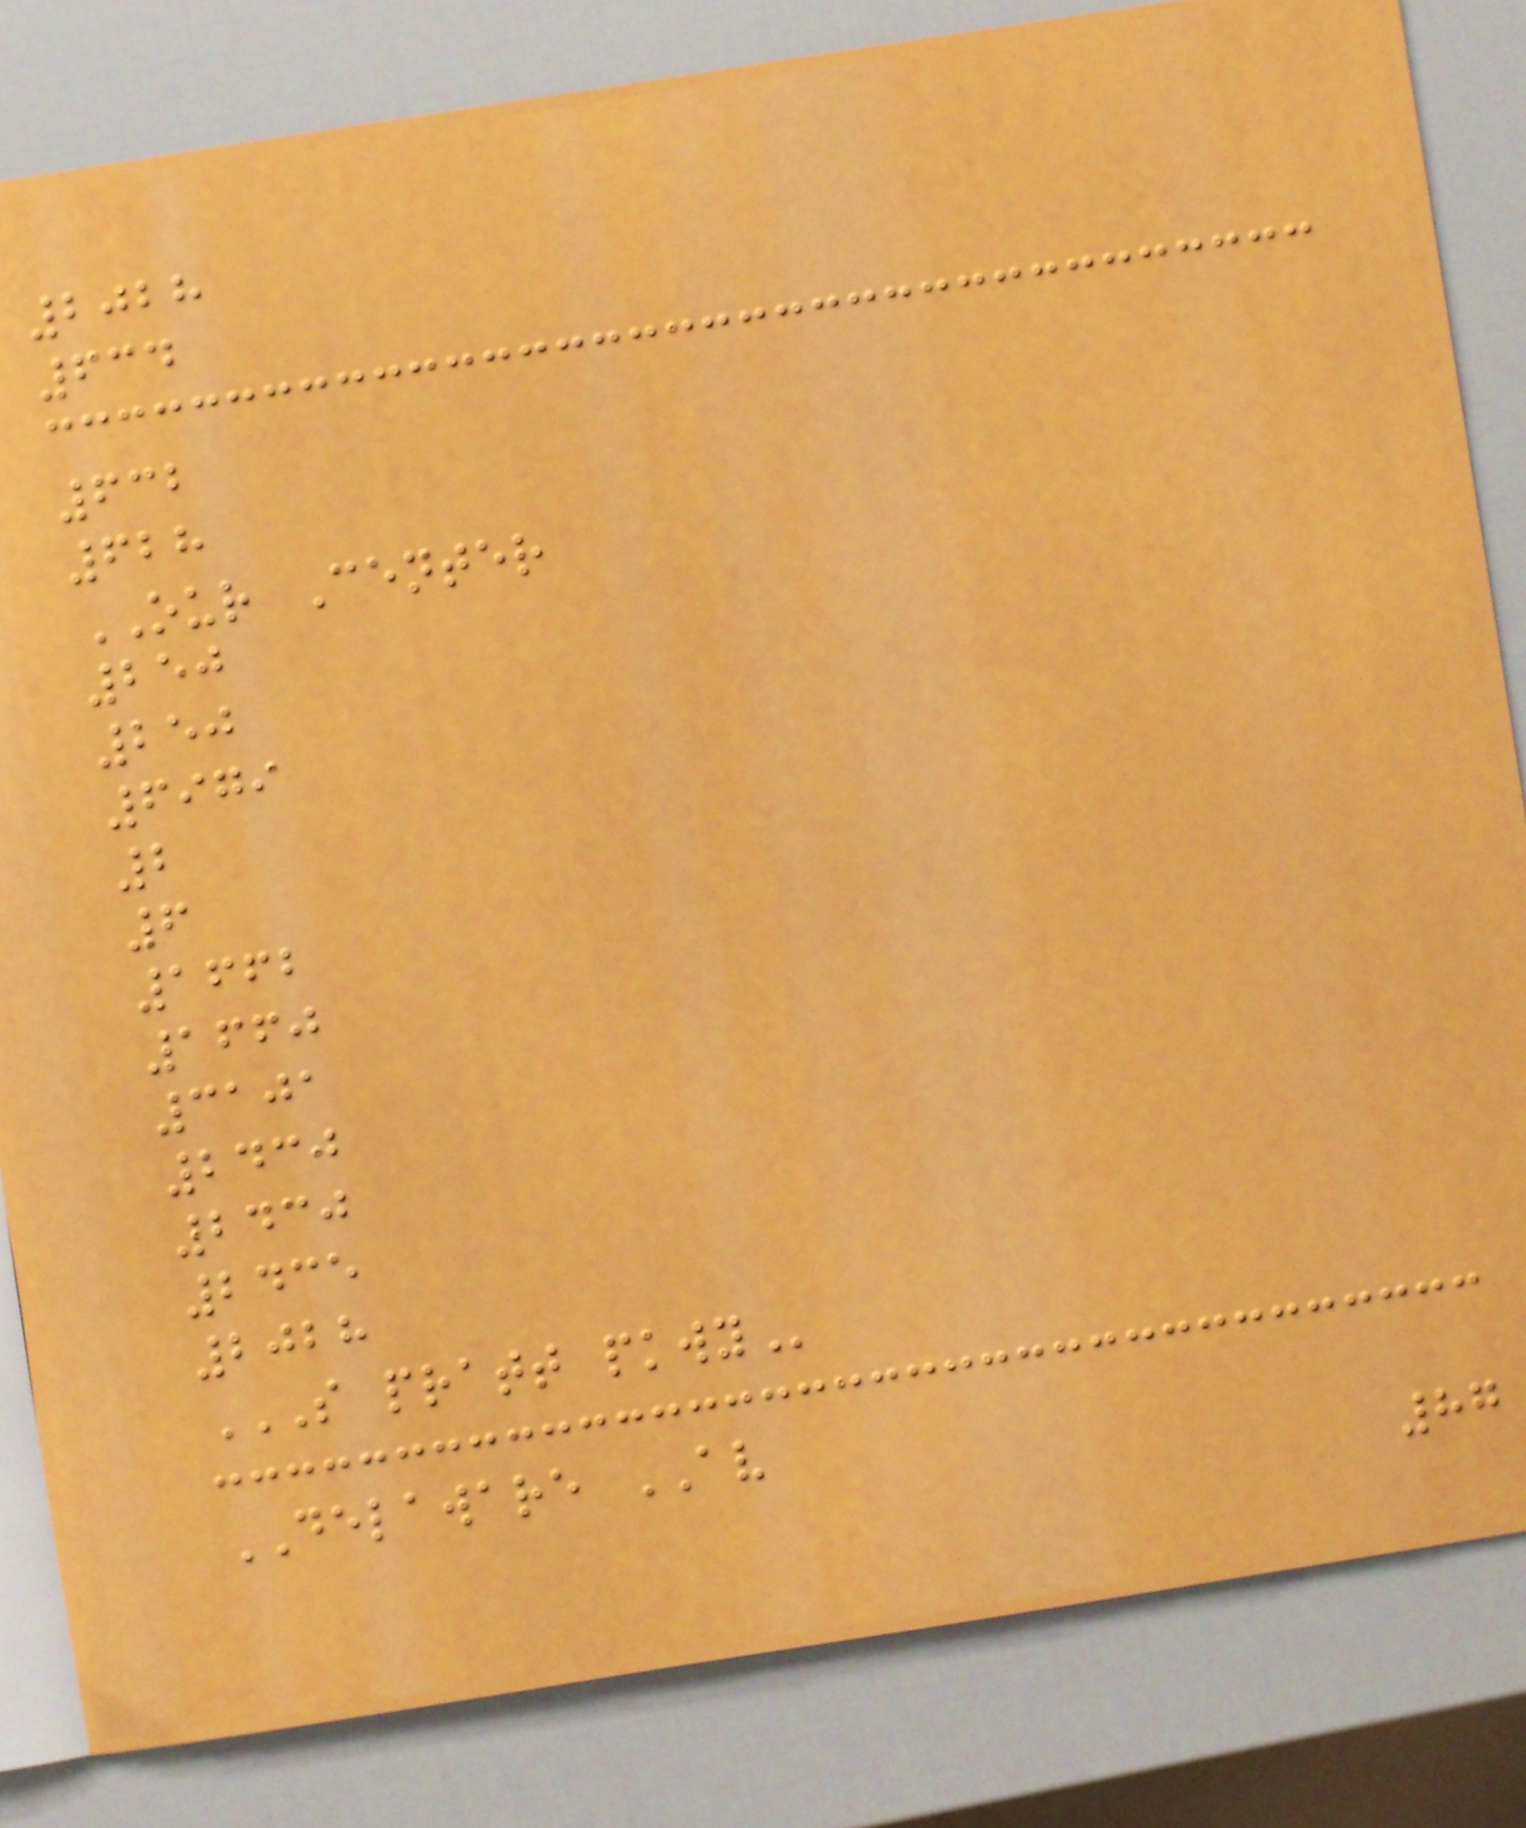2028
634
632
628
OUR Center
250
250
6979
2
6
1662
1660
3101
2430
2430
2435
2028
S PRATT PKWY
DELAWARE AV
87
